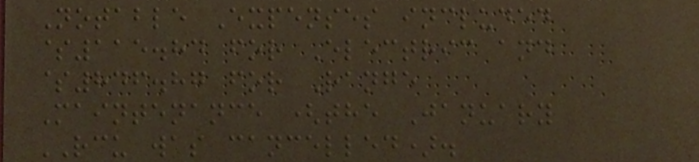Notable Expenses included
$115.84 for Electric and
$846.87 for Range
Maintenance (the January
RCU was cancelled).
